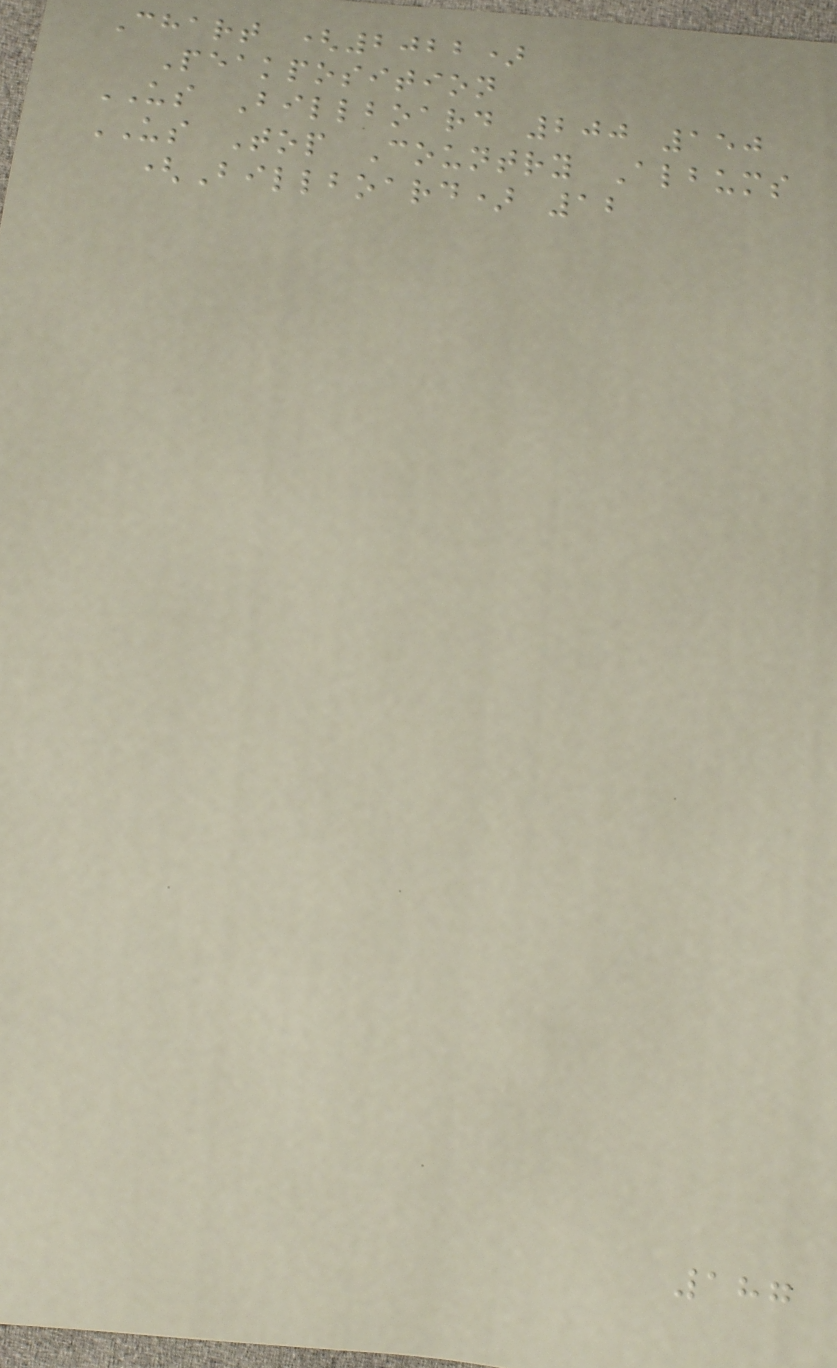Chart (2022)
Peakposition
US Billboard 200 150
US Top Country Albums
(Billboard) 12
187
